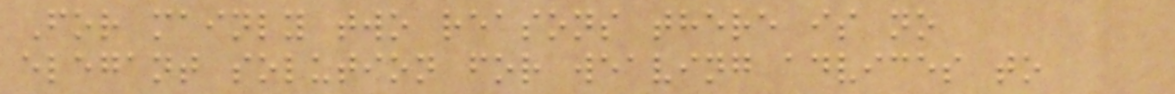For mainly two reasons there is no
elegant solution for weaving advices to
